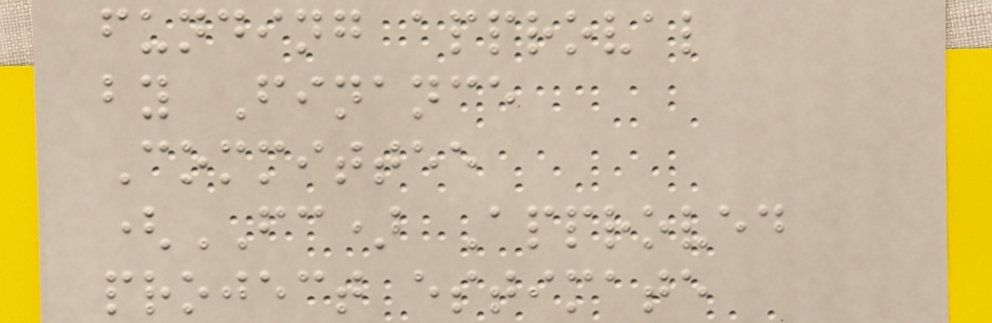funding approval
by Finance
Committee
(FC) Approved
project estimate
